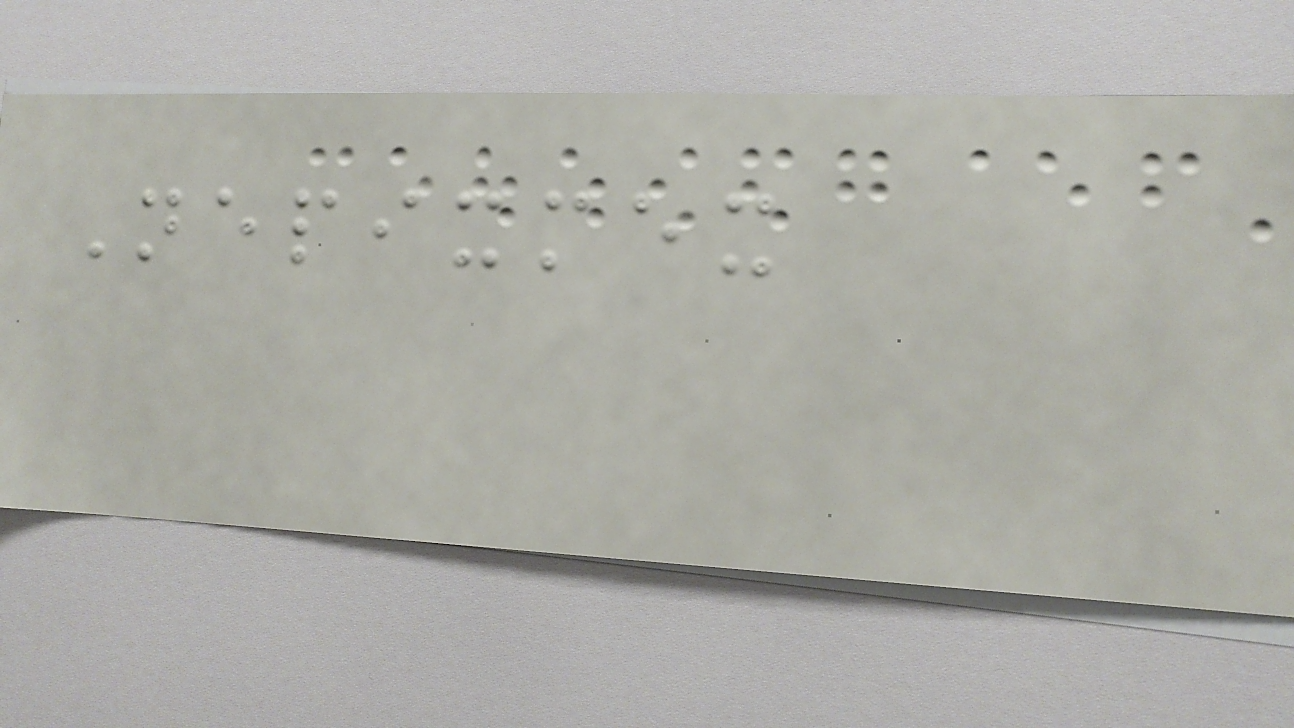Nepixmex
